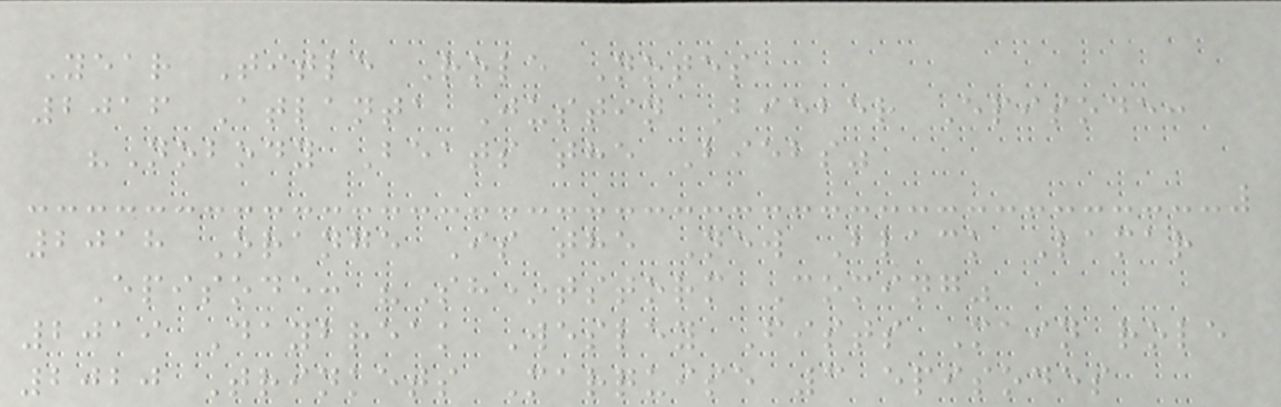Year Title Role Notes
2016 Atlanta Justin Bieber Episode:
"Nobody Beats the Biebs"
2018 Orange Is the New Black Lamar
Episode: "Sh*tstorm Coming"
2019 Daybreak Wesley Fists Main role
2020 Trinkets Marquise 3 episodes
